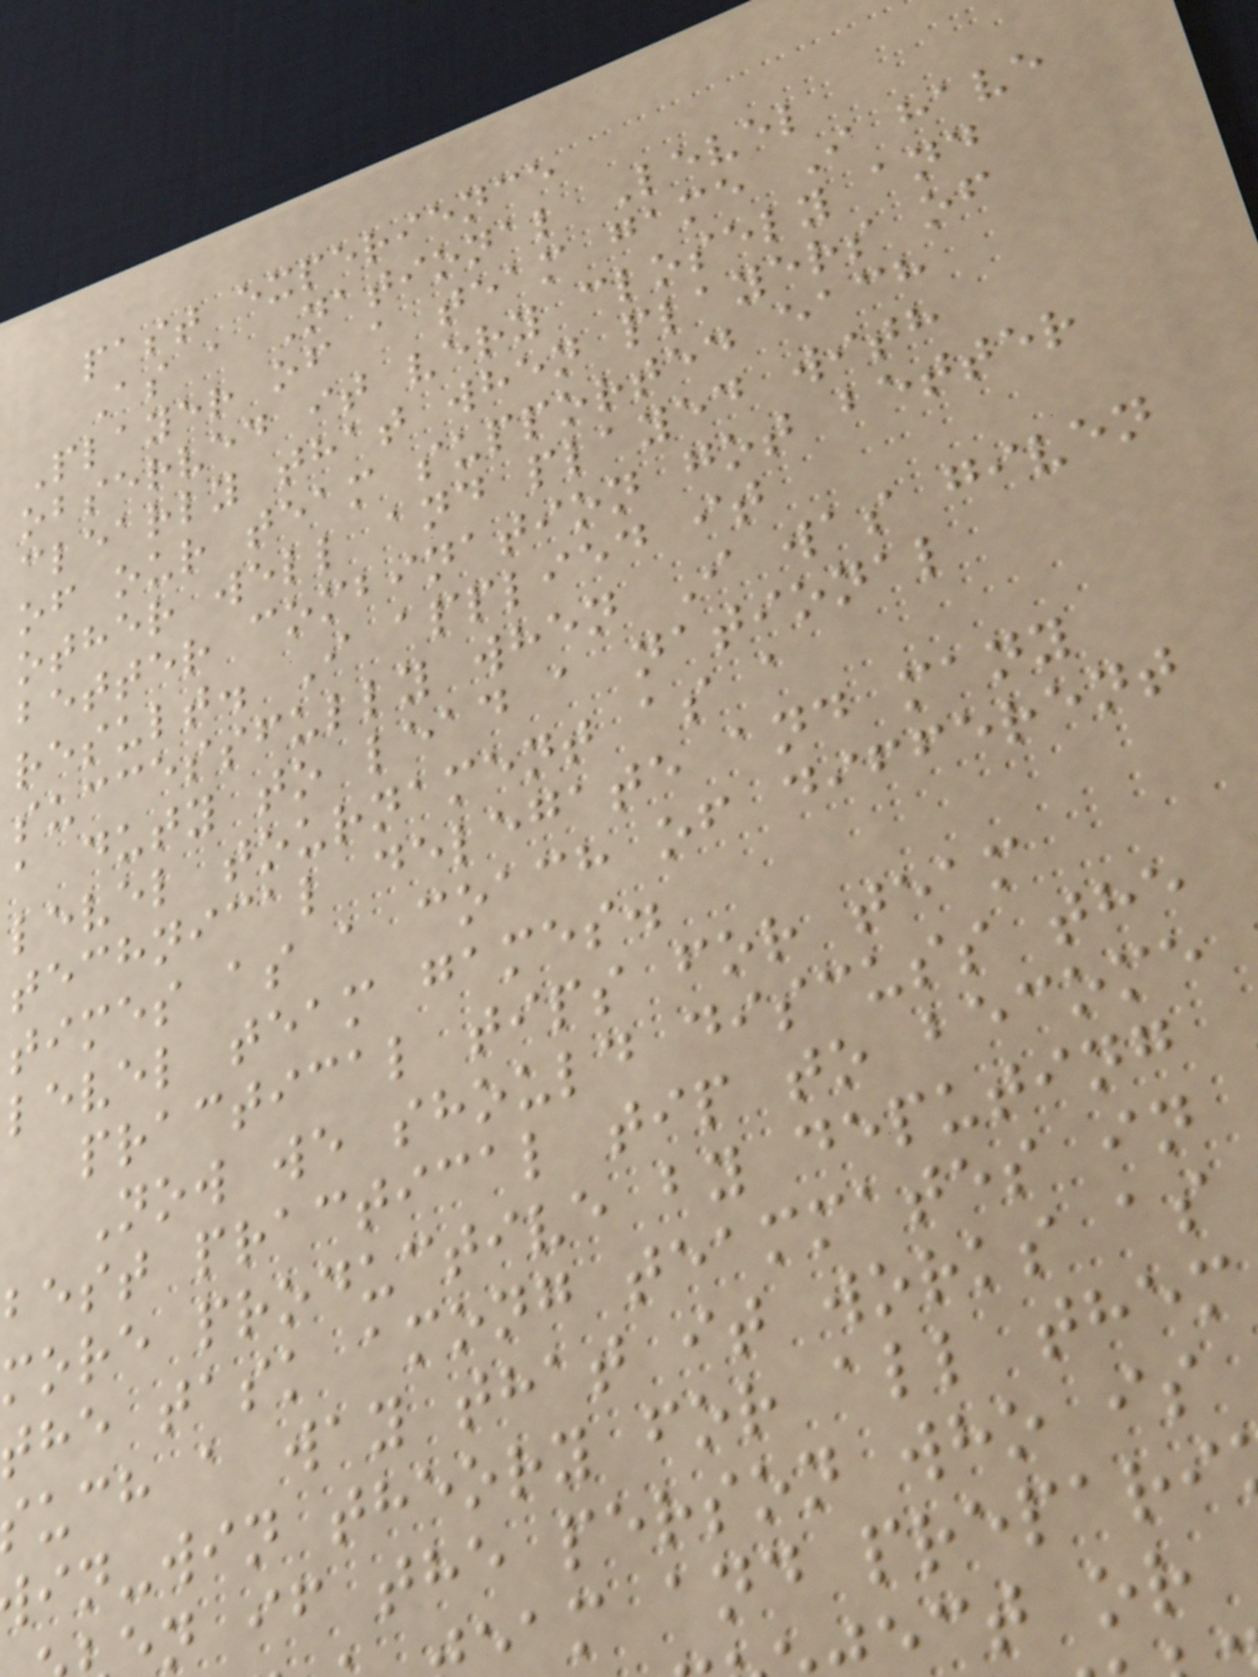past experience
As a National Level
Player of a team game I have
observed it very closely and
clearly that when players of
of our team supported each
other well and played with
better combination got better
result. I applied it
successfully when I was given
a duty to lead a national
level tournament as a
technical delegate and many
times as a coach of different
level team games.
practical tips for team
Now we should discuss the
best practical tip to become
more productive by deputing
the task among teammates in
uch a way that it works as
in-win theory for all them
n if the person who is
am and prepari
